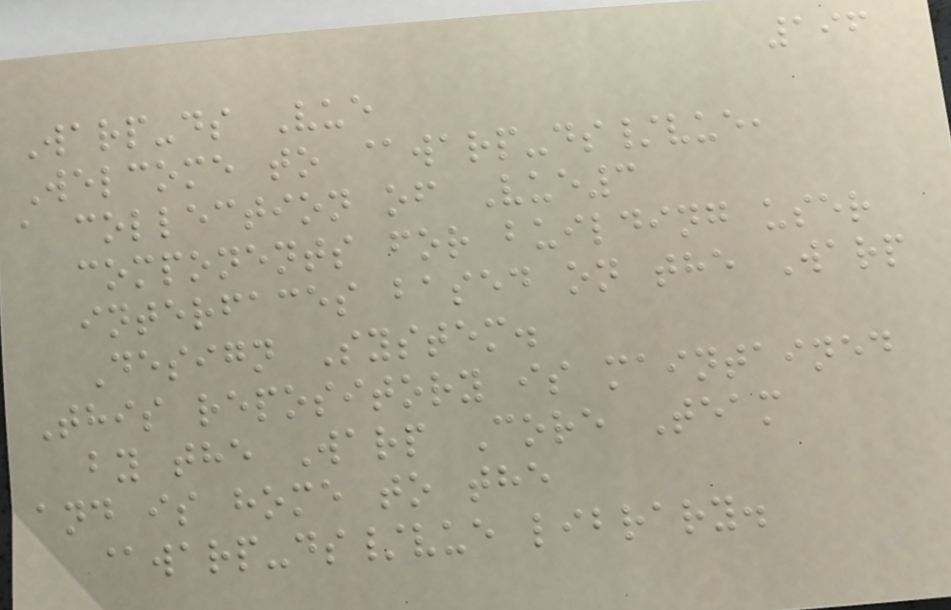196
Warp-ds Vue
Welcome to @warp-ds/vue,
a collection of Vue3
components for building user
interfaces based on the Warp
Design System.
This repository is maintained
by the Warp Core Team
and is home to the
@warp-ds/vue library.
